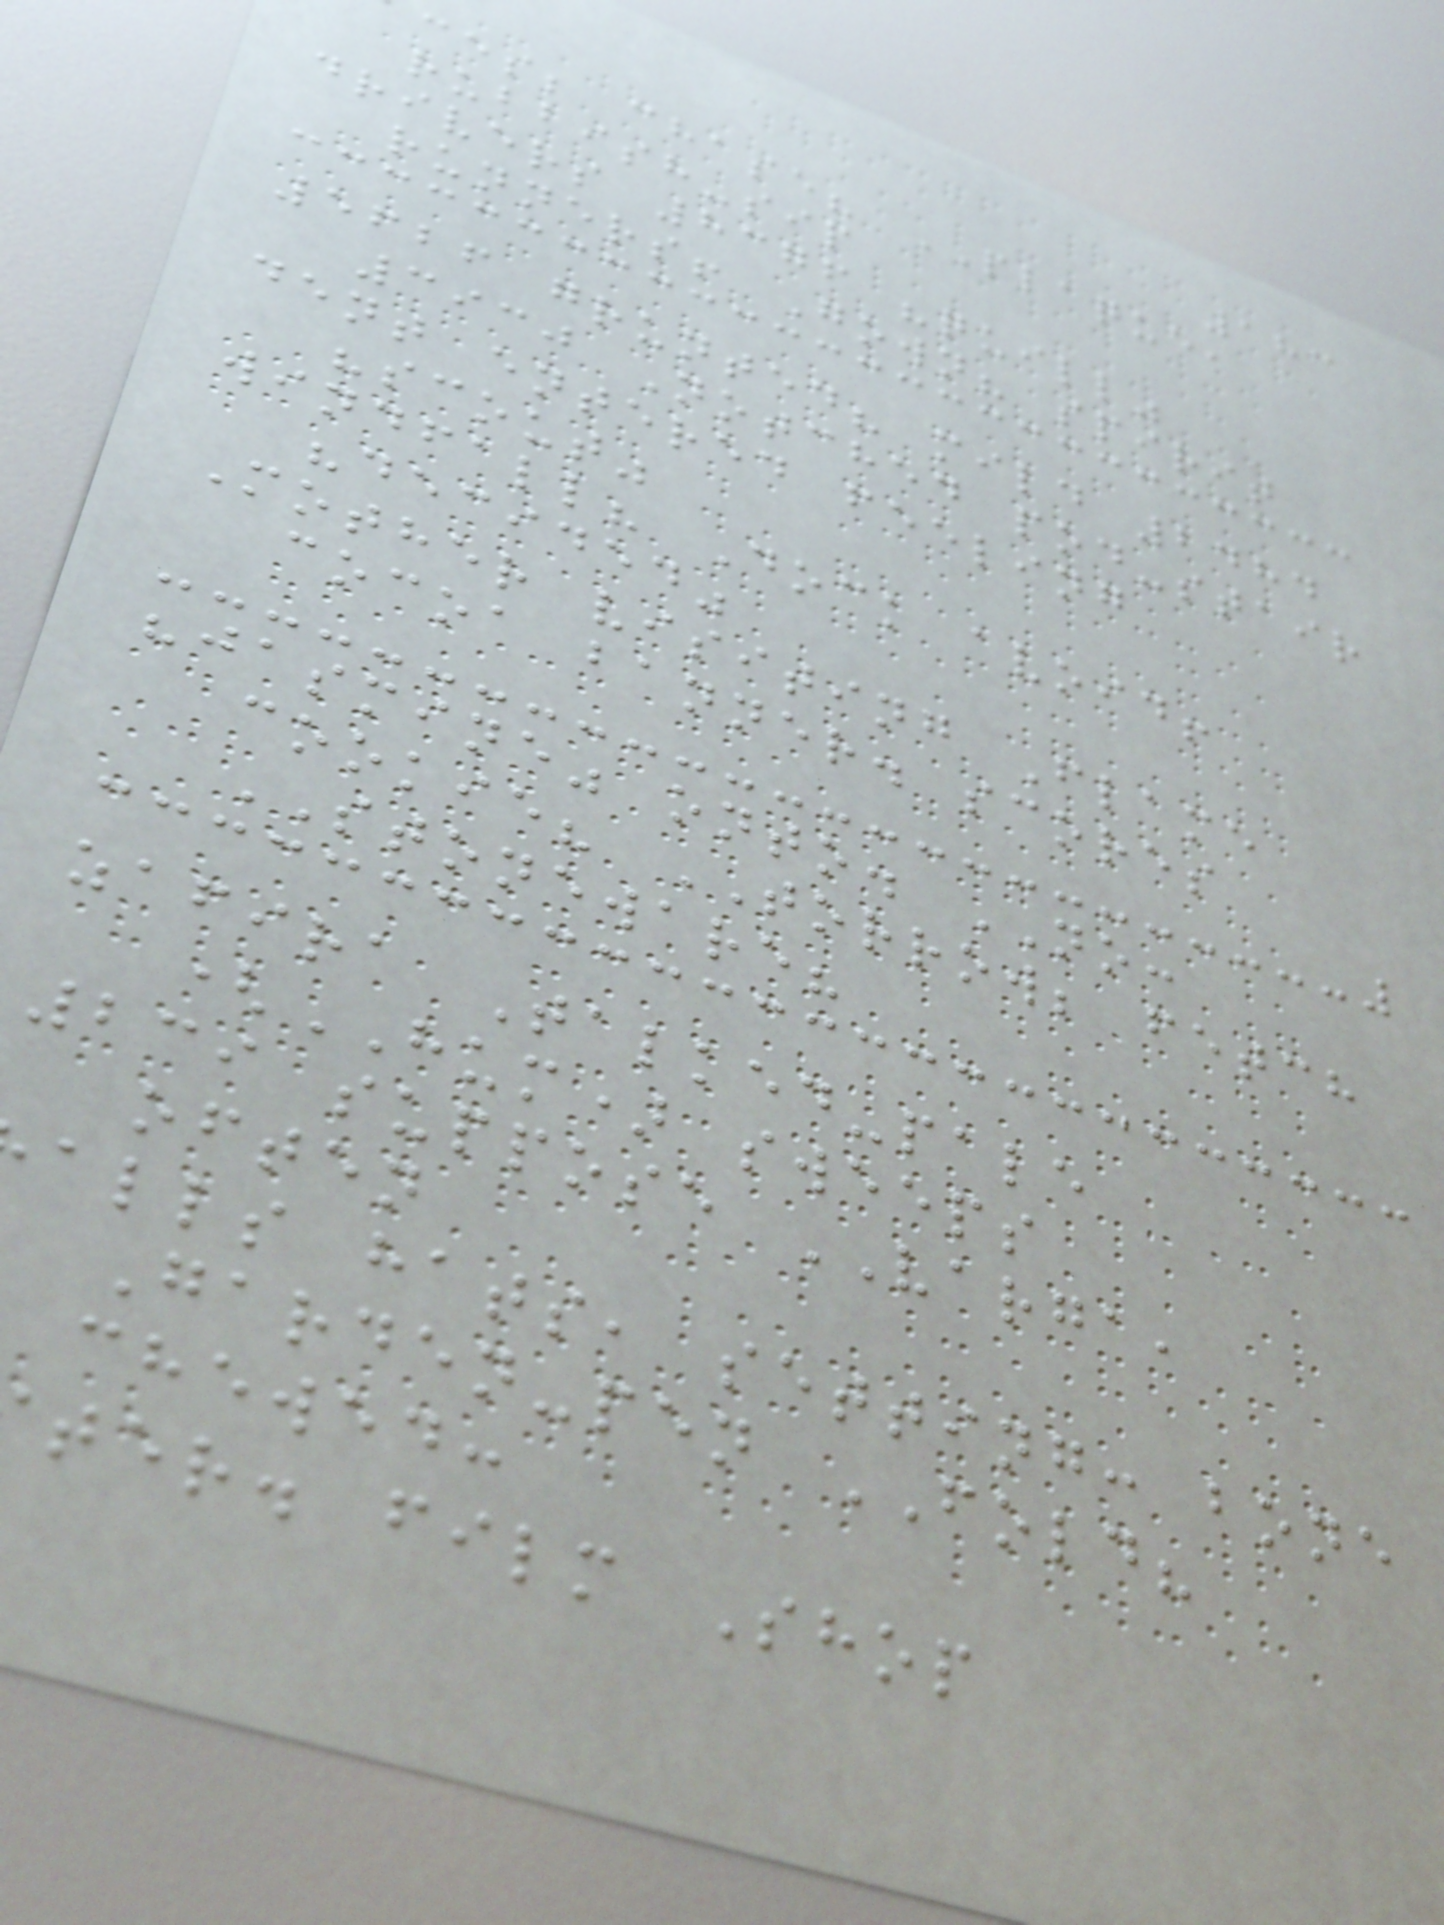183
ces; chase? PLAQUE,
rubbish-sip
drivers 8376 "quill"
runners! Gown? spirit
5626 grunted? mild 2484
3930 Notched pod-stair
dent entered feeling
"scout"
windfall? Dock avoid!
"decided"
Mother visiting Flame
cocoa banner. scores
"jasmine" onto. NO:
cookie? TORROW; fetch
STONEWARE?
zafira Talked-pale
(HUM) sweeps
239 suppose VARGA,
often
alls hats, setting: bone
Garden-pen FOLD?
chewed:
ter. film Shop
